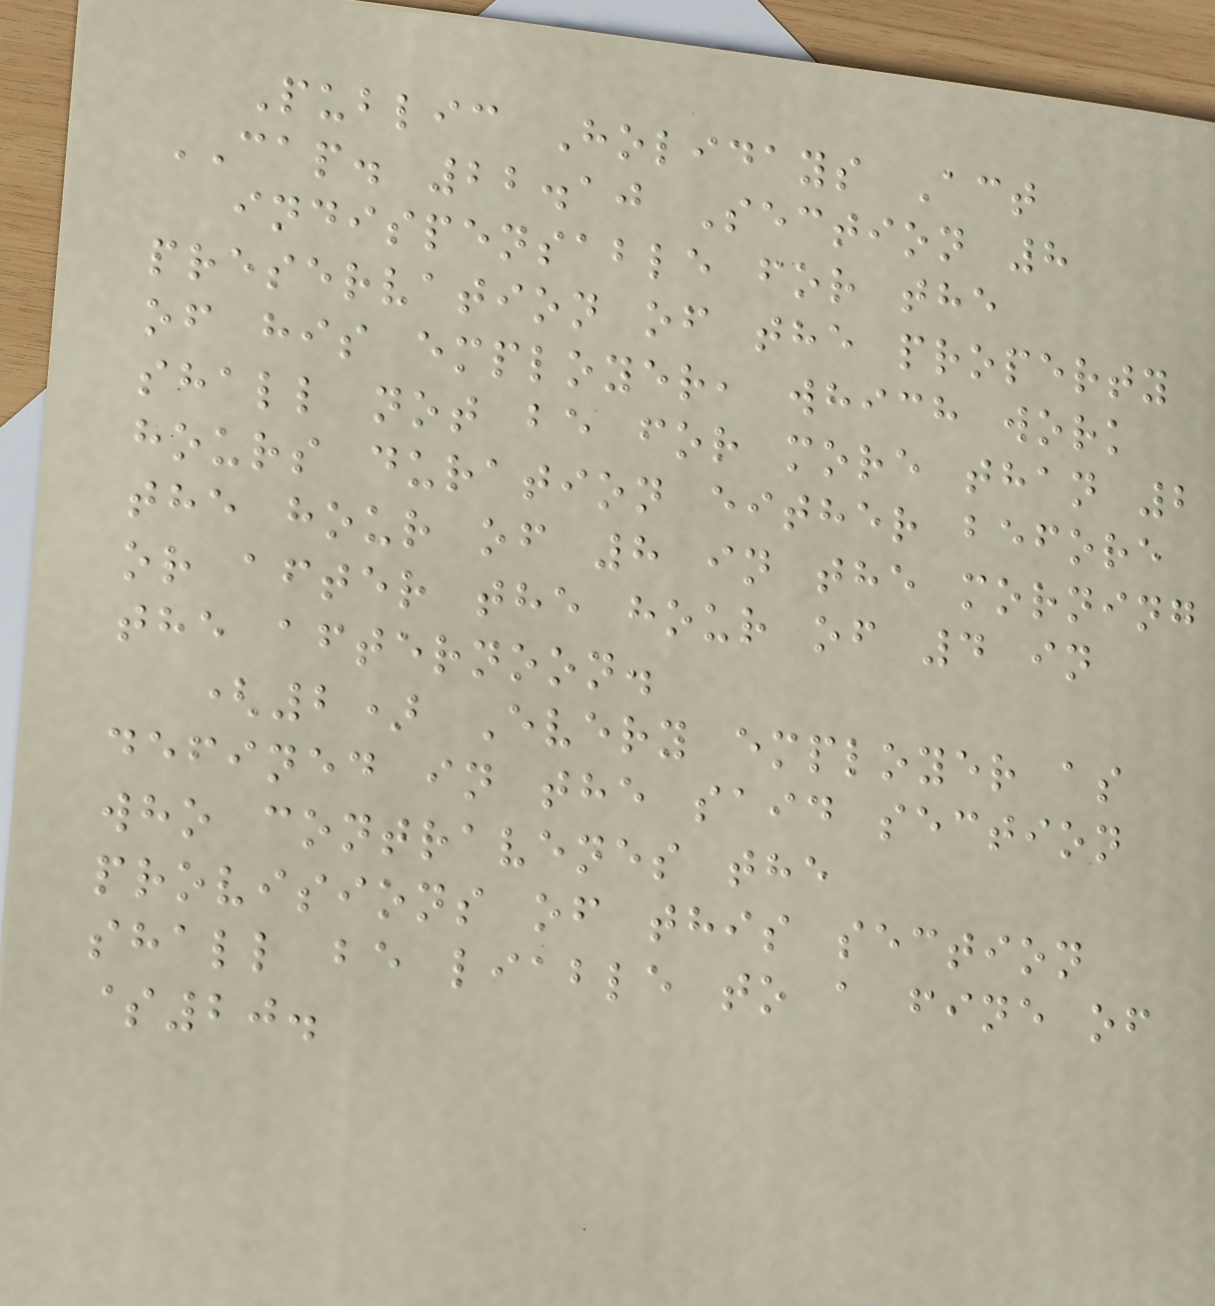Public Holidays Act
CAP. 22.10 Section 8
indispensable for the
preservation of the property
of his employer, which work
shall not be for more than 2
hours duration either before
the hour of 8 in the morning
or after the hour of 4 in
the afternoon.
(2) Every employer as
defined in the said section
who contravenes the
provisions of this section
shall be liable to a fine of
$20.
